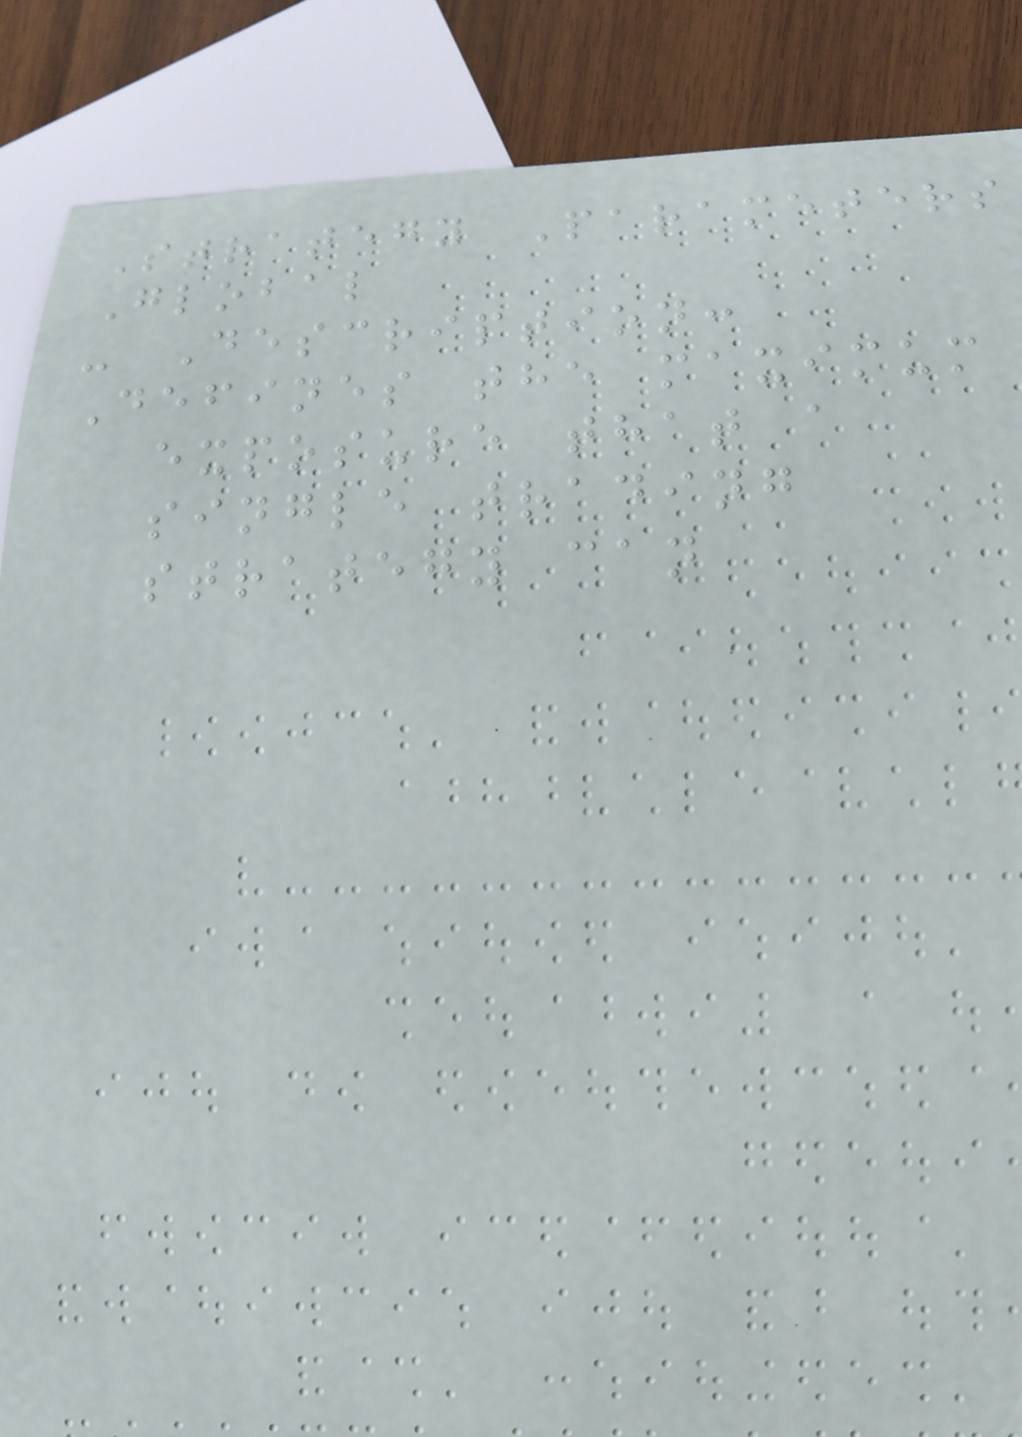Strategy Parameters
Global
- Description:
Defines the maximum
exposure that a
single trading
strategy can
